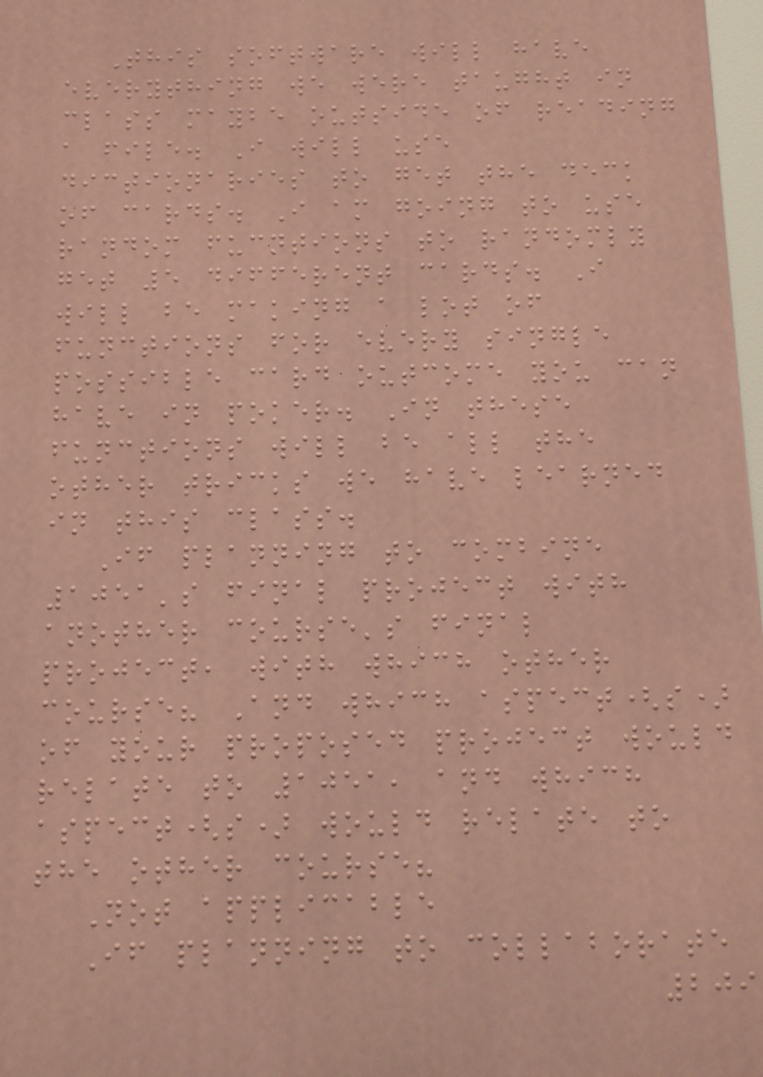This software will have
everything we were taught in
class maybe outside of reading
a file. I will use
dictionaries to get the deck
of cards. I am going to use
random fucntions to randomly
get 5 different cards. I
will be making a lot of
functions for every single
possible card outcome you can
have in poker. In these
functions will be all the
other tricks we have learned
in this class.
If planning to combine
1051's final project with
another course's final
project, with which other
course? And which aspect(s)
of your proposed project would
relate to 1051, and which
aspect(s) would relate to
the other course?
Not applicable
If planning to collaborate
209
